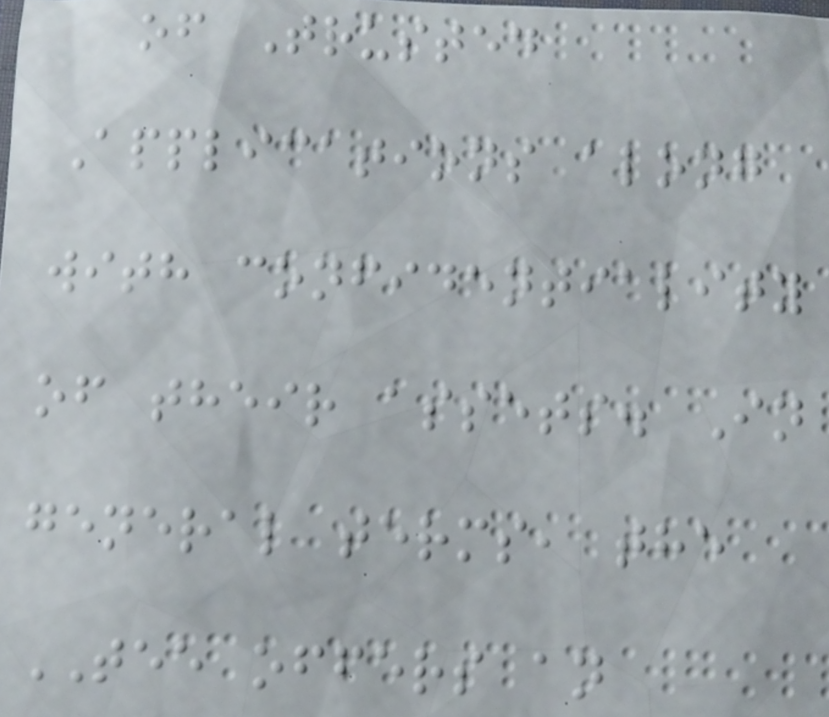of Trusted
Applications along
with confidentiality
of their assets. In
general terms, the
TEE offers an
